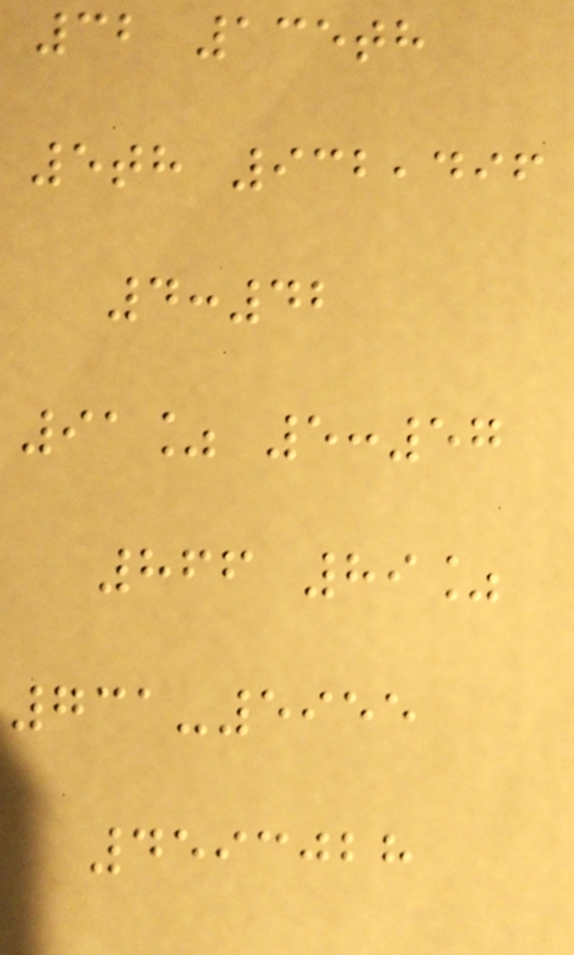32 135th
5th 932,496
4:42
91% 5:57
866 89%
731-5955
4593028
